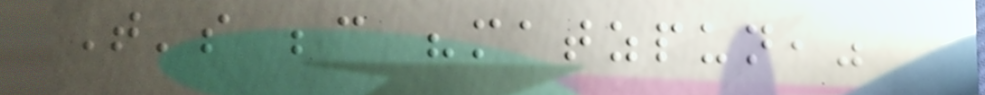That's because "matzpun,"
